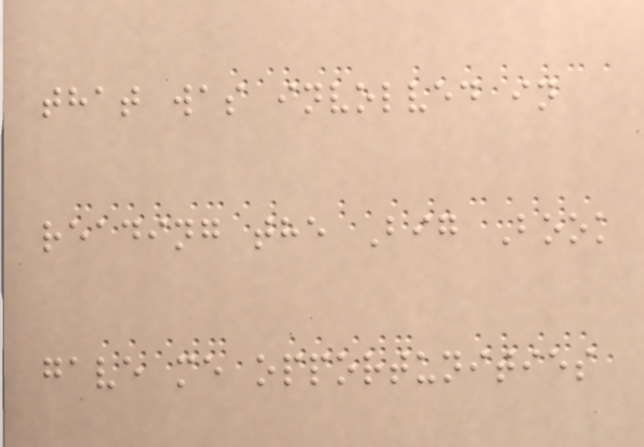that was involved in
reading the Big Book
gave me opportunities
